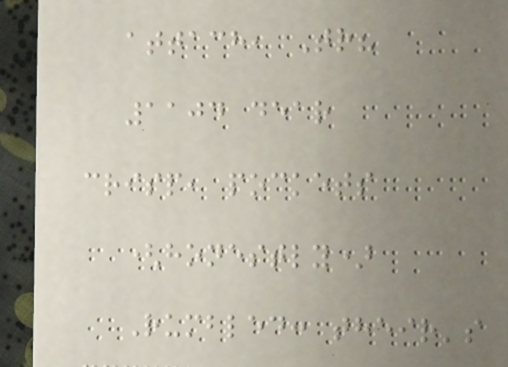attach, Tr?
1104 dear
crisp, pockets
(honestly)
Rumbled: their's
